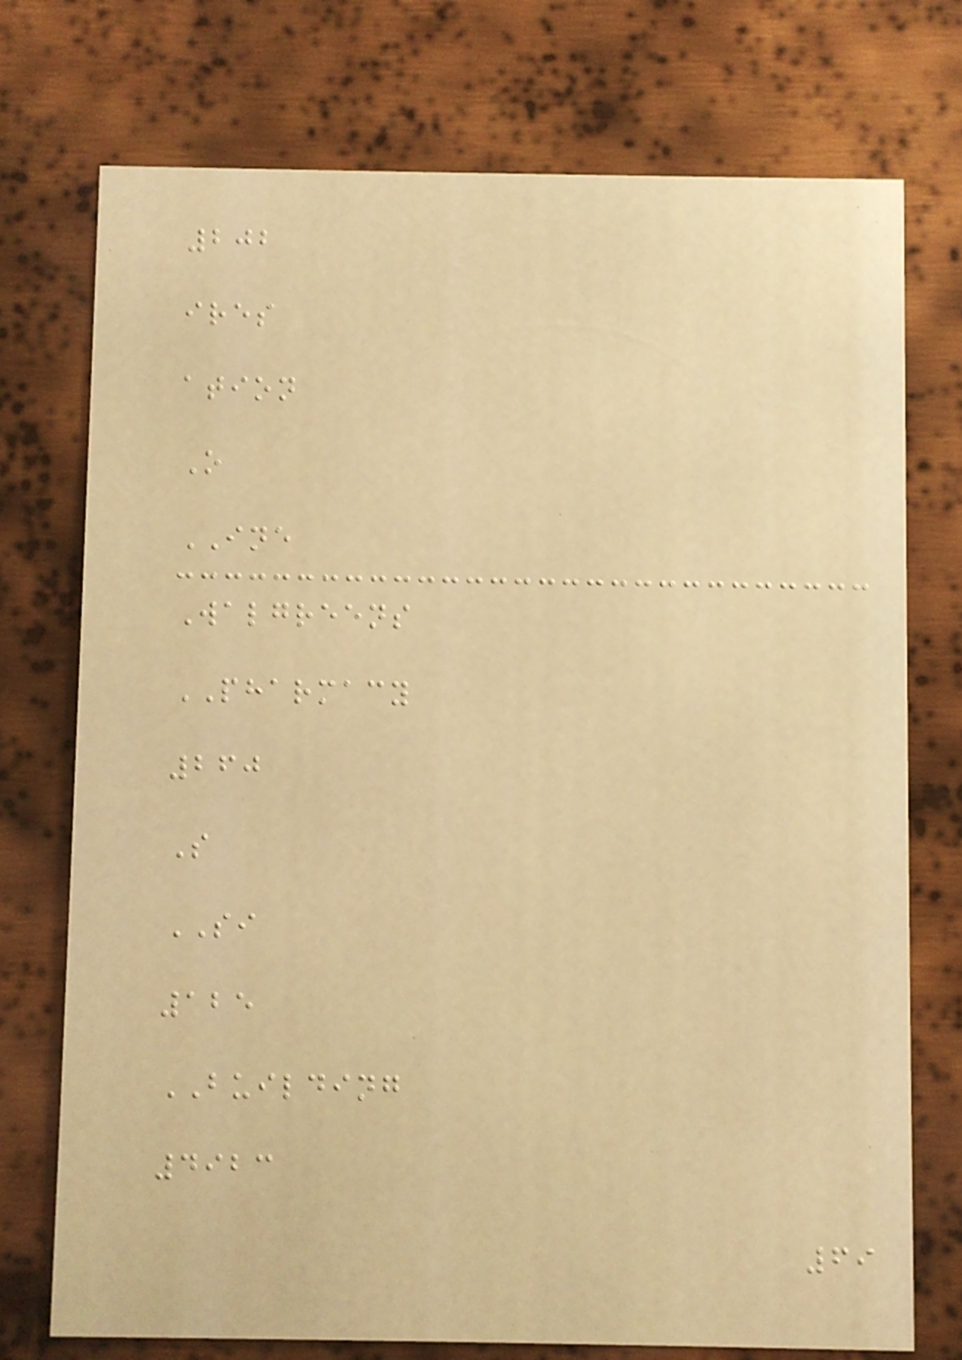202
ires
ation
O
INE
Walgreens
PHARMACY
260
S
SI
125
BUILDING
4923
69
